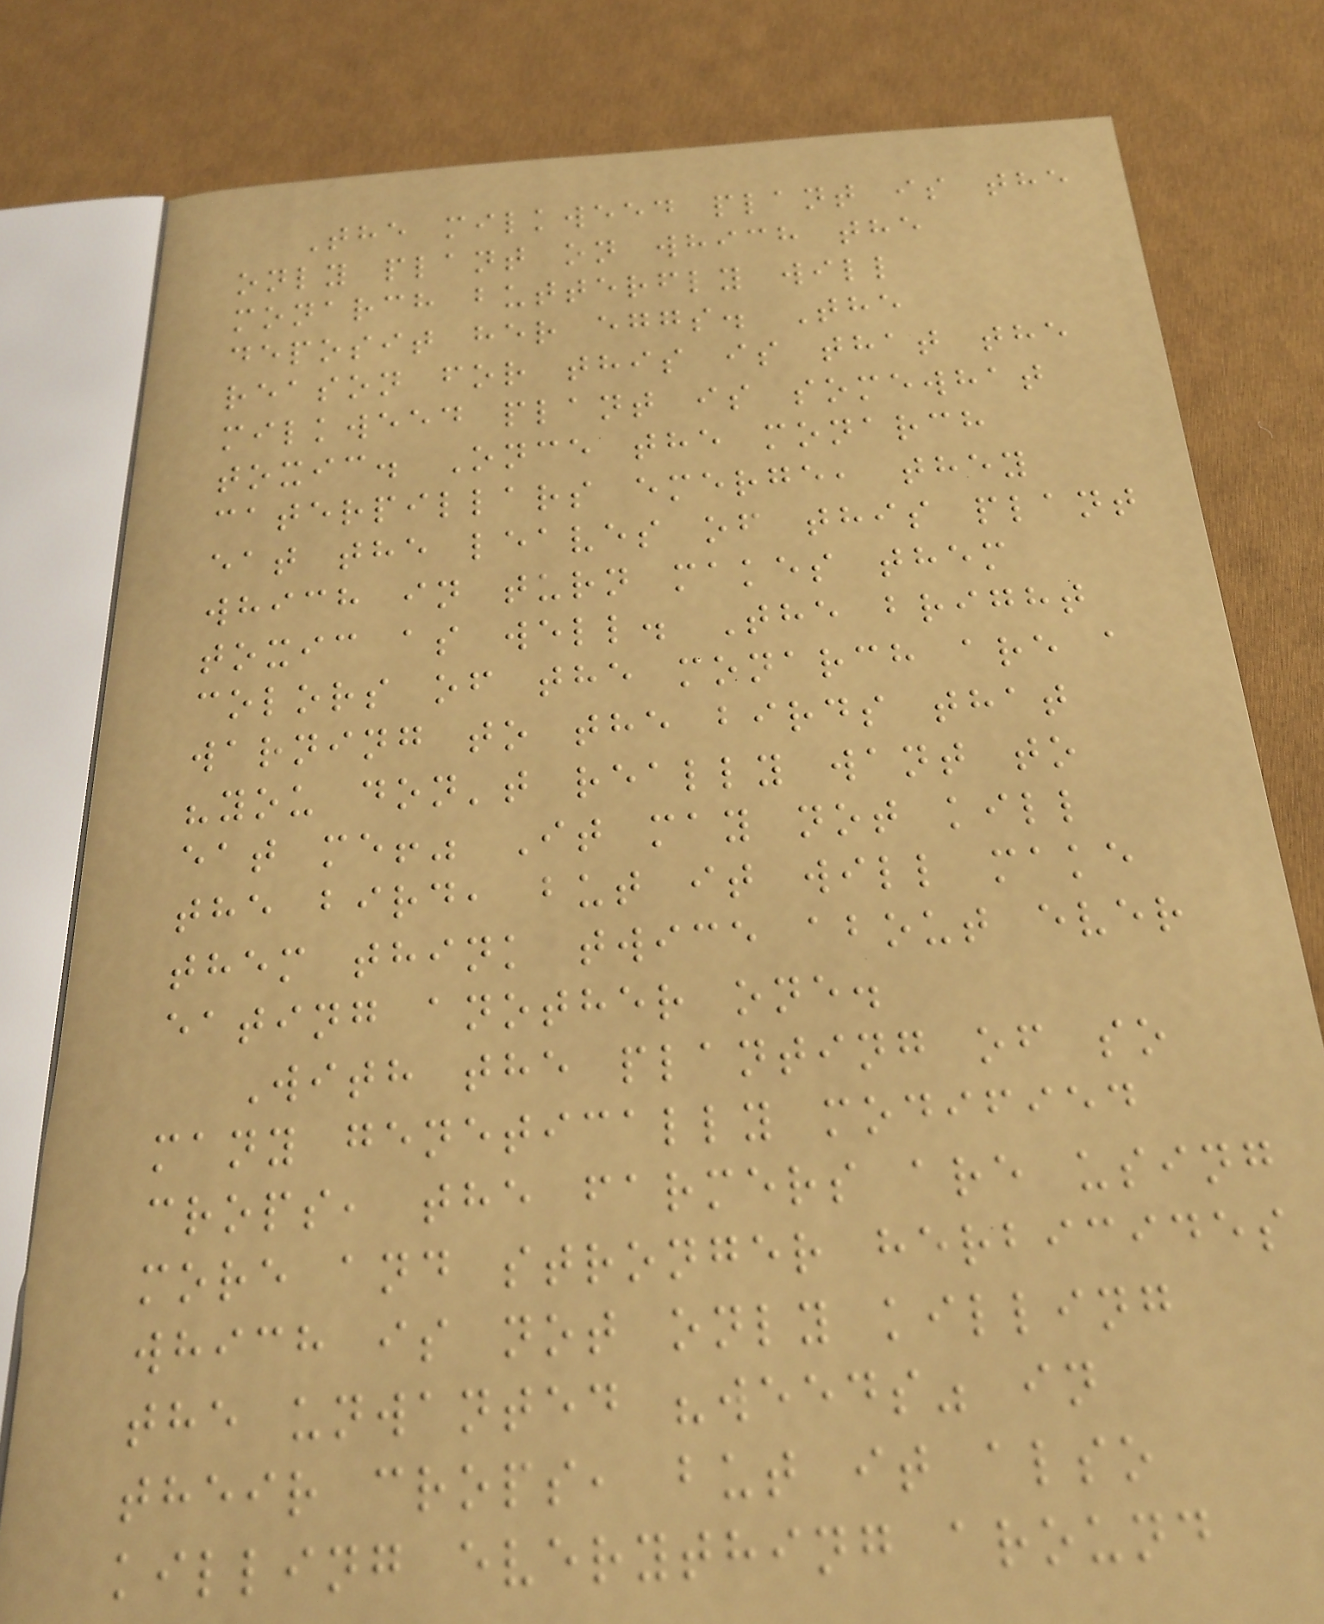The milkweed plant is the
only plant on which the
monarch butterfly will
deposit her eggs. The
reason for this is that the
milkweed plant is somewhat
toxic. Once the monarch
caterpillars emerge, they
eat the leaves of this plant
which in turn makes them
toxic as well. The bright
colors of the monarch are a
warning to the birds that
"you don't really want to
eat me!" It may not kill
the bird, but it will make
them think twice about ever
eating another one.
With the planting of so
many genetically modified
crops, the farmers are using
more and stronger herbicides
which is not only killing
the unwanted "weeds" in
their crops, but it also
killing everything around
